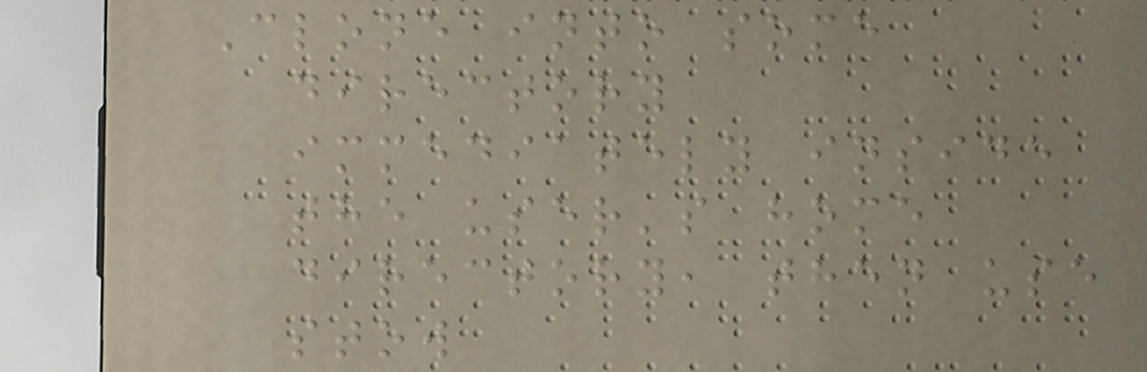Clone into some
directory
immediately inside
the user's home
directory, then use
stow
